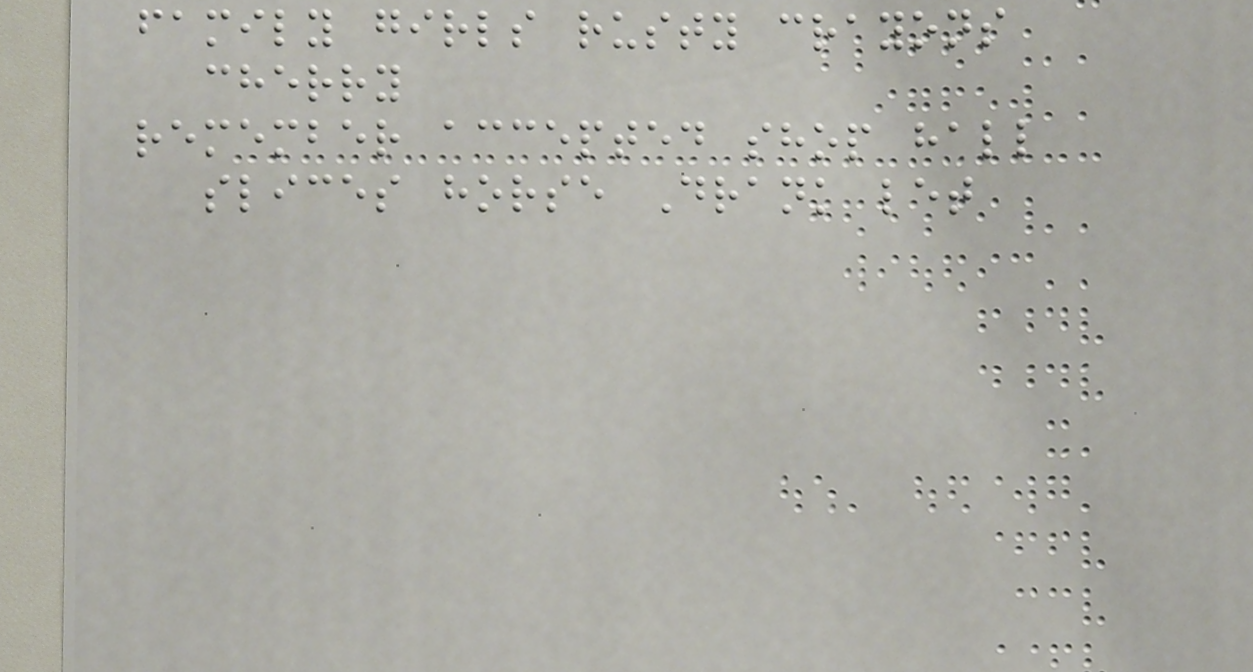family girls rusty crayons
cherry
remember accepted shop hall
slices horse Drank let
